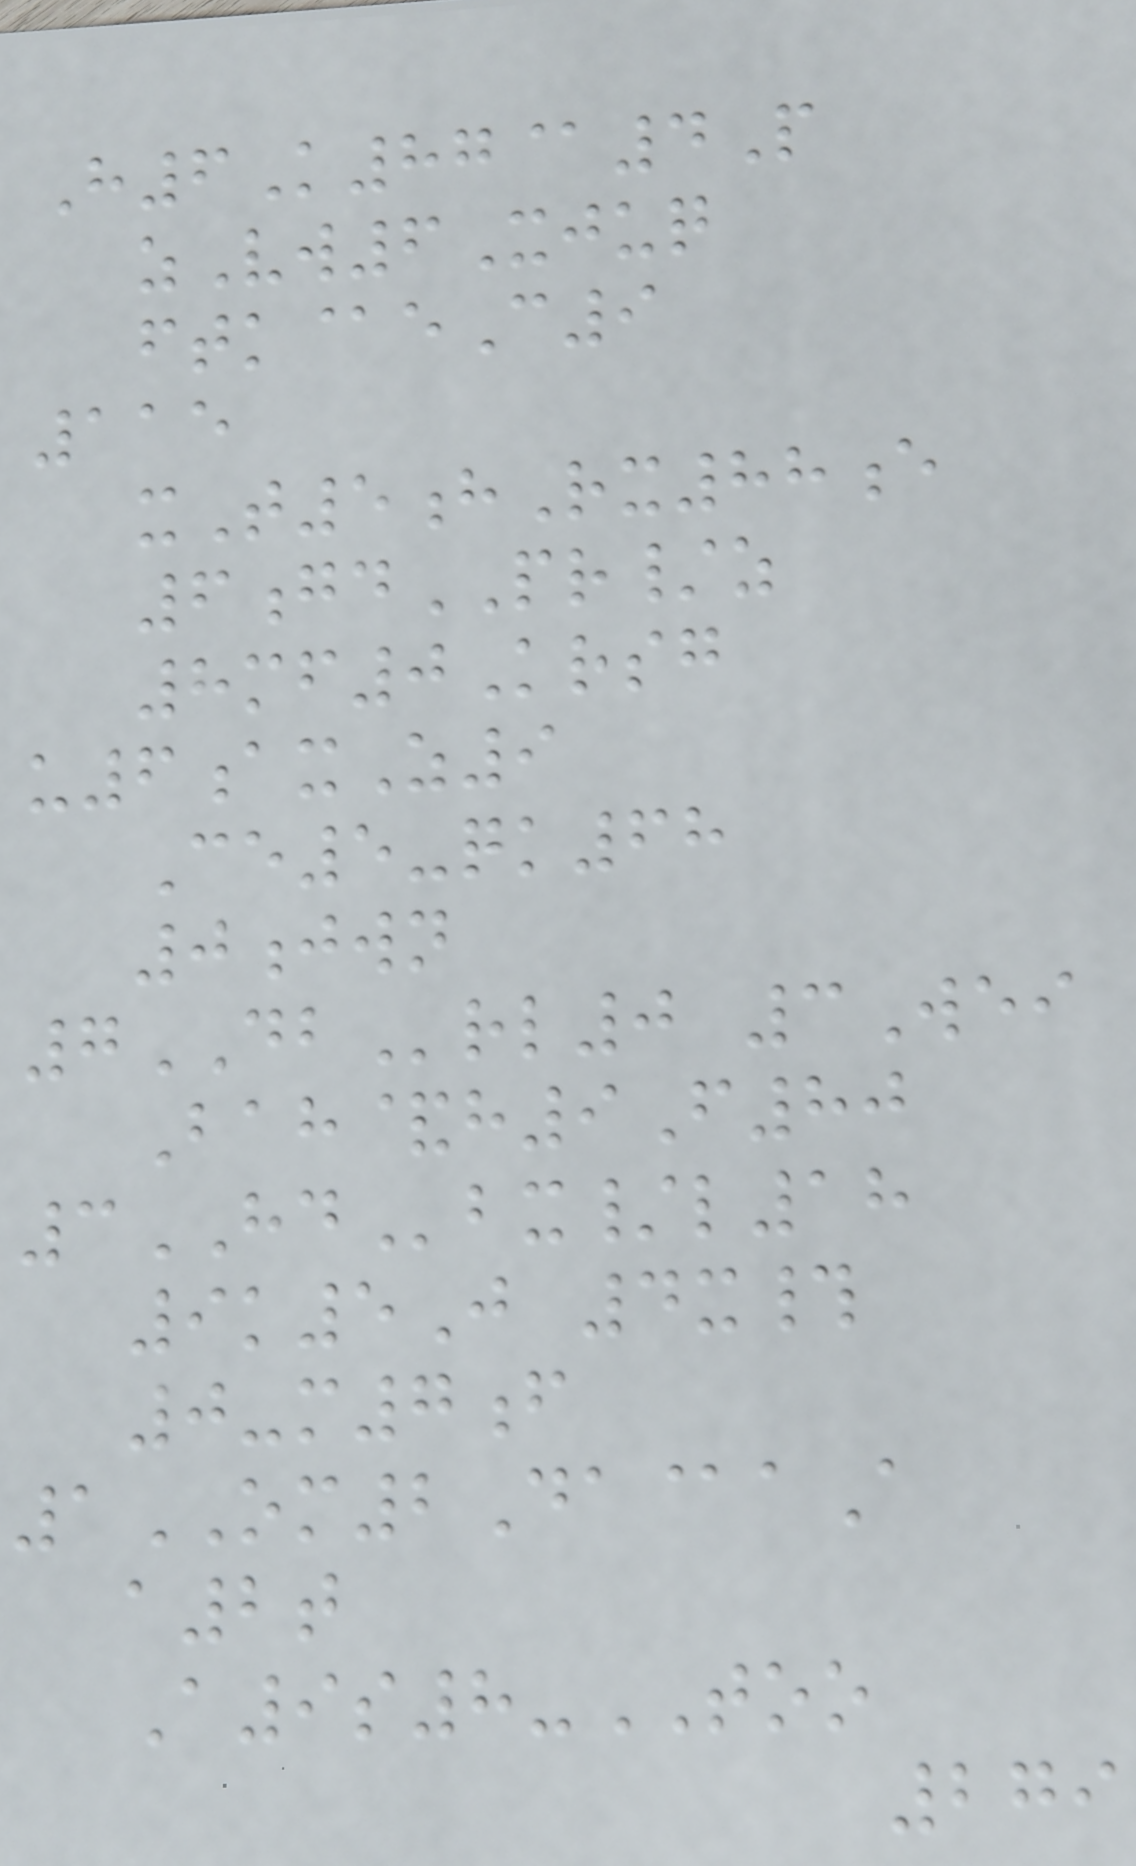H6K87@4P
zVw6Xjuq
ftk@eC9
115
xT5hRx88e
6gdPR/z
8mf0Krsg
u6axZ9
Ce5-qk68
0jwn
7DBrl0 3Wei
Bah&h9F80
3HDbx/l18
9k5J 4x#
0-m7f
1OM2Da@aA
a2t
A9s8-TOO
279
